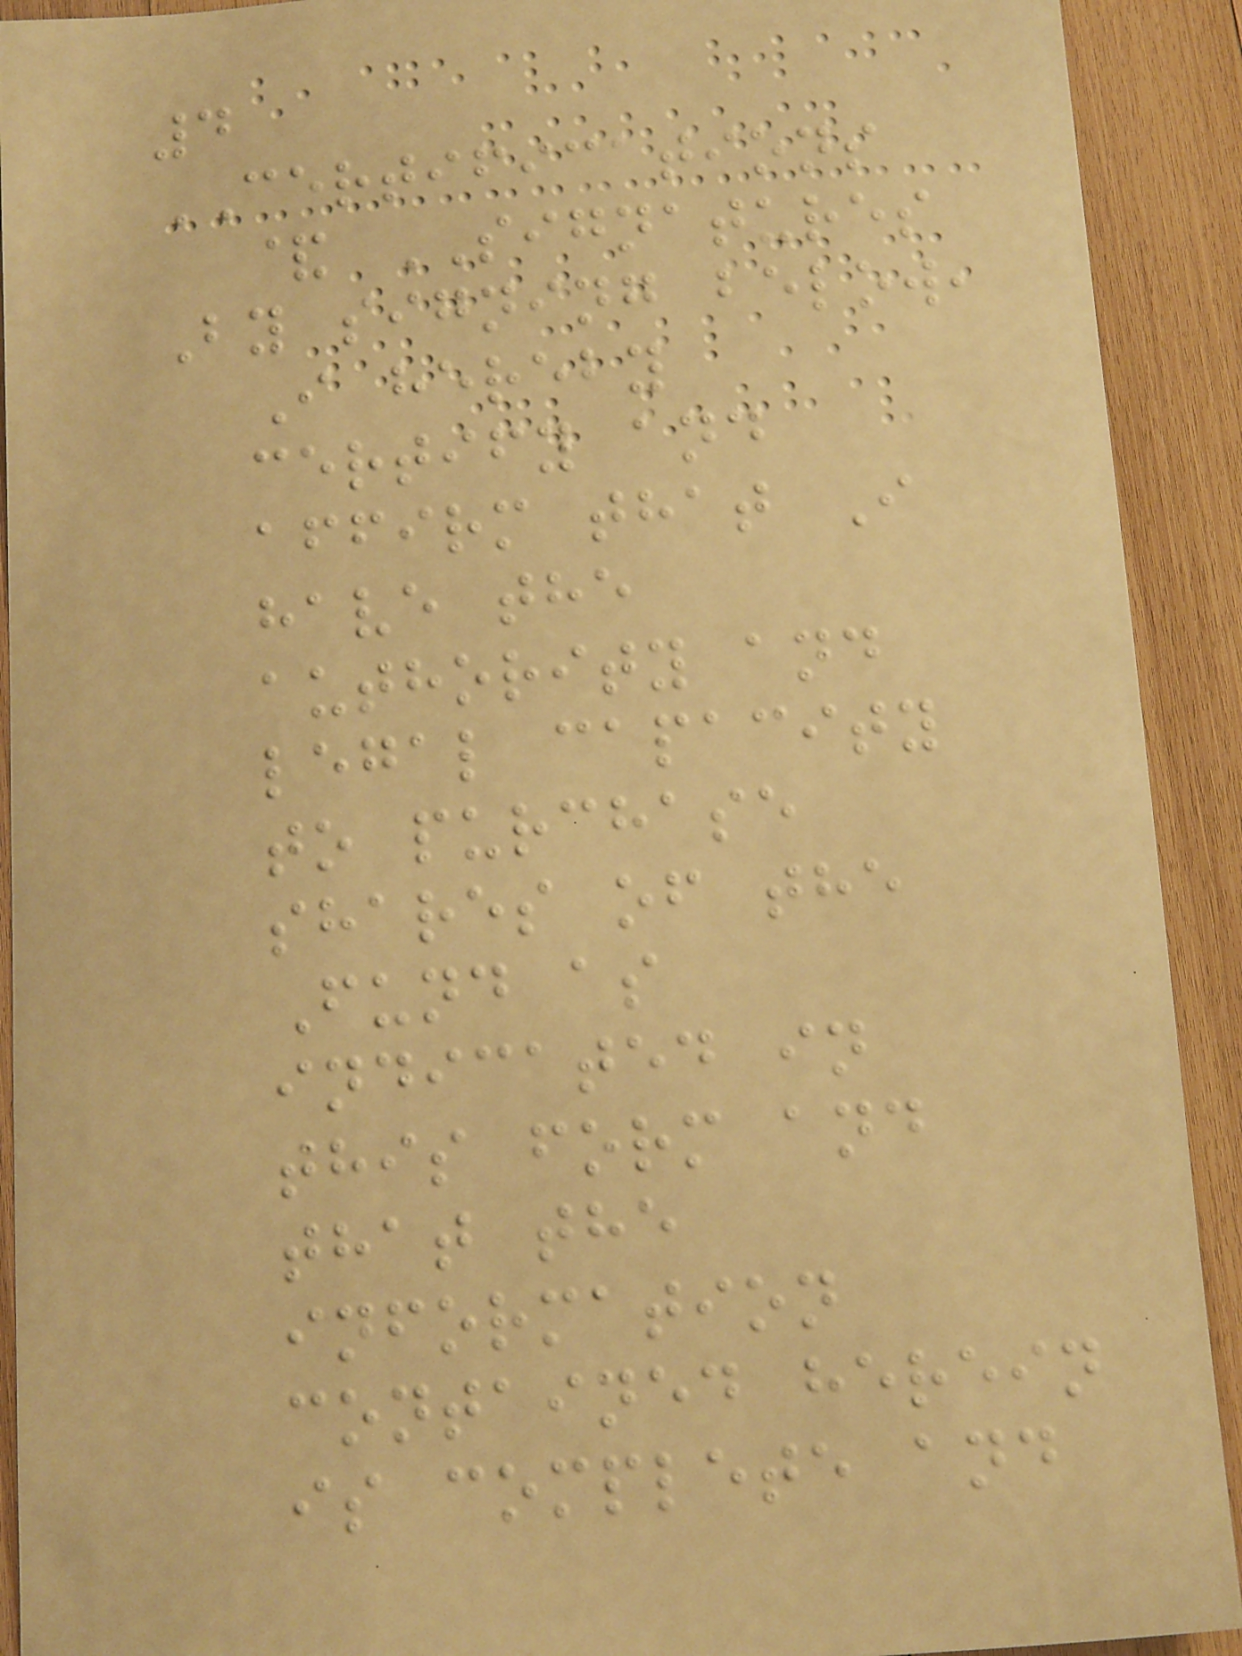4
CERTIFICATIONS
& SIGNATURES
By signing below,
I hereby
certify and
affirm that I
have the
authority and
legal capacity
to purchase
shares of the
Fund as
indicated in
this form and
that the
information
contained herein
is complete and
